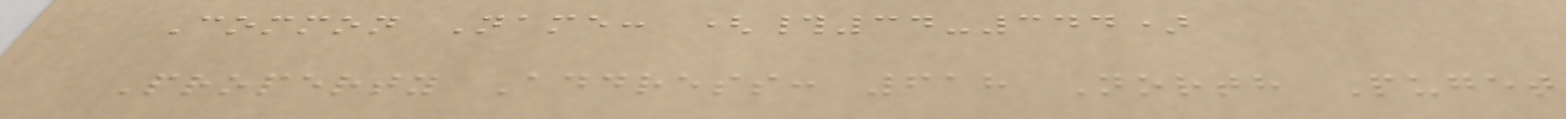Common Name: (#34-344)
Property Address: 618 North Puget
